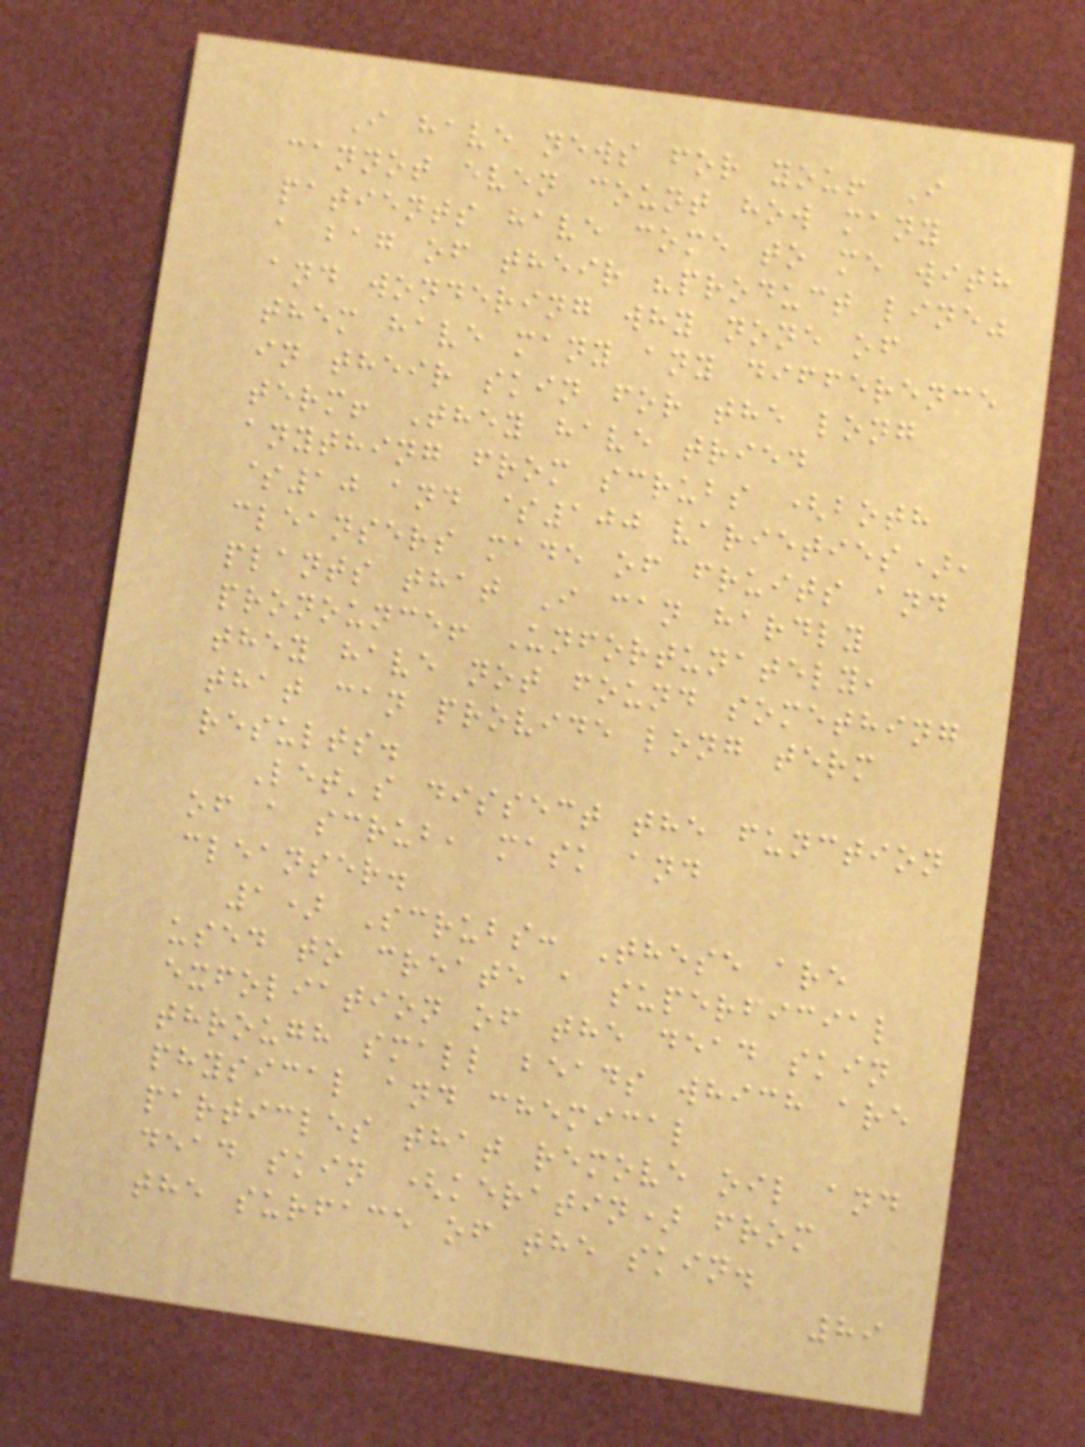I have news for you! I
cannot even count how many
patients have come to me with
a bag of their "product line"
and wondering why none of
them have many any difference
in their skin for the long
term! They have tried
anything from scrubs (both
$10 and $100 varieties),
cleansers made of fruits and
plants that I can hardly
pronounce! Unfortunately,
they have not found something
that can provide long term
results.
Let's dissect the function
of a scrub, mask and
cleanser.
1) Scrubs: These are
used to create a superficial
exfoliation of the dead skin
through small beads which are
physical and chemical
particles that remove oil and
dead skin (keratin) from
the surface of the skin.
89
